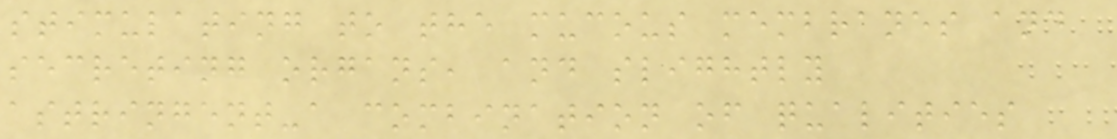stimulating to the mucous membranes and
secreting organs, and slightly
astringent-a combination of qualities
